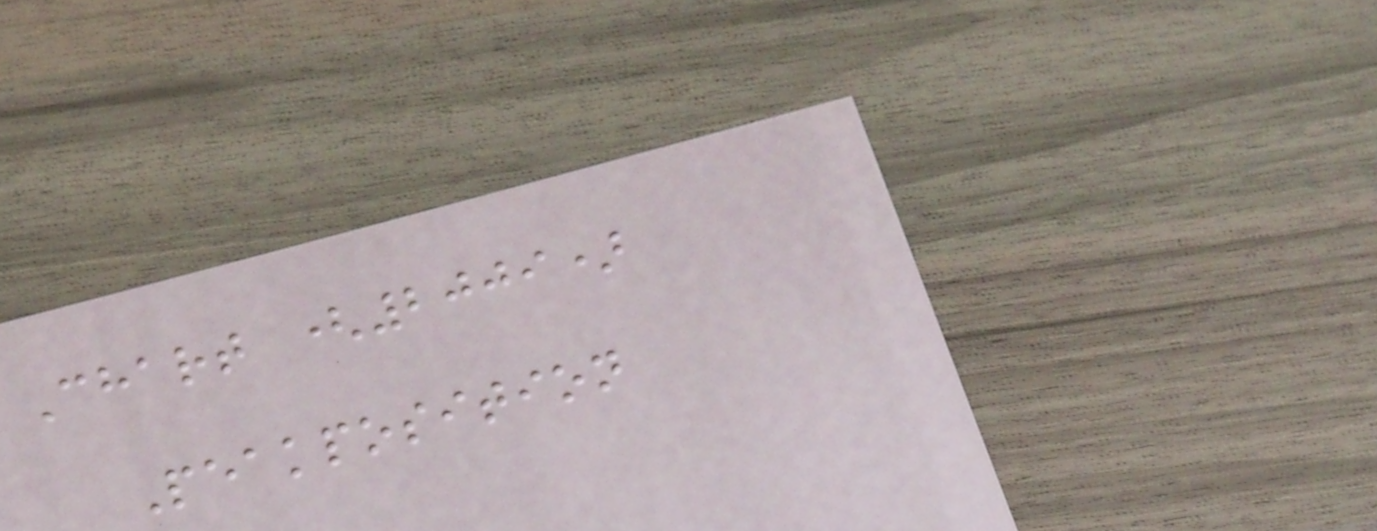Chart (2009)
Peakposition
